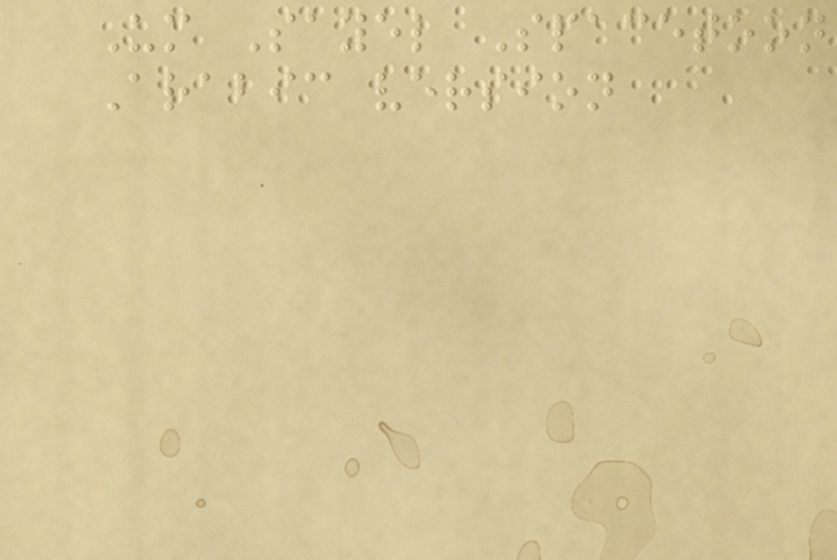Um Sayel Spacetoon
Arabic version
